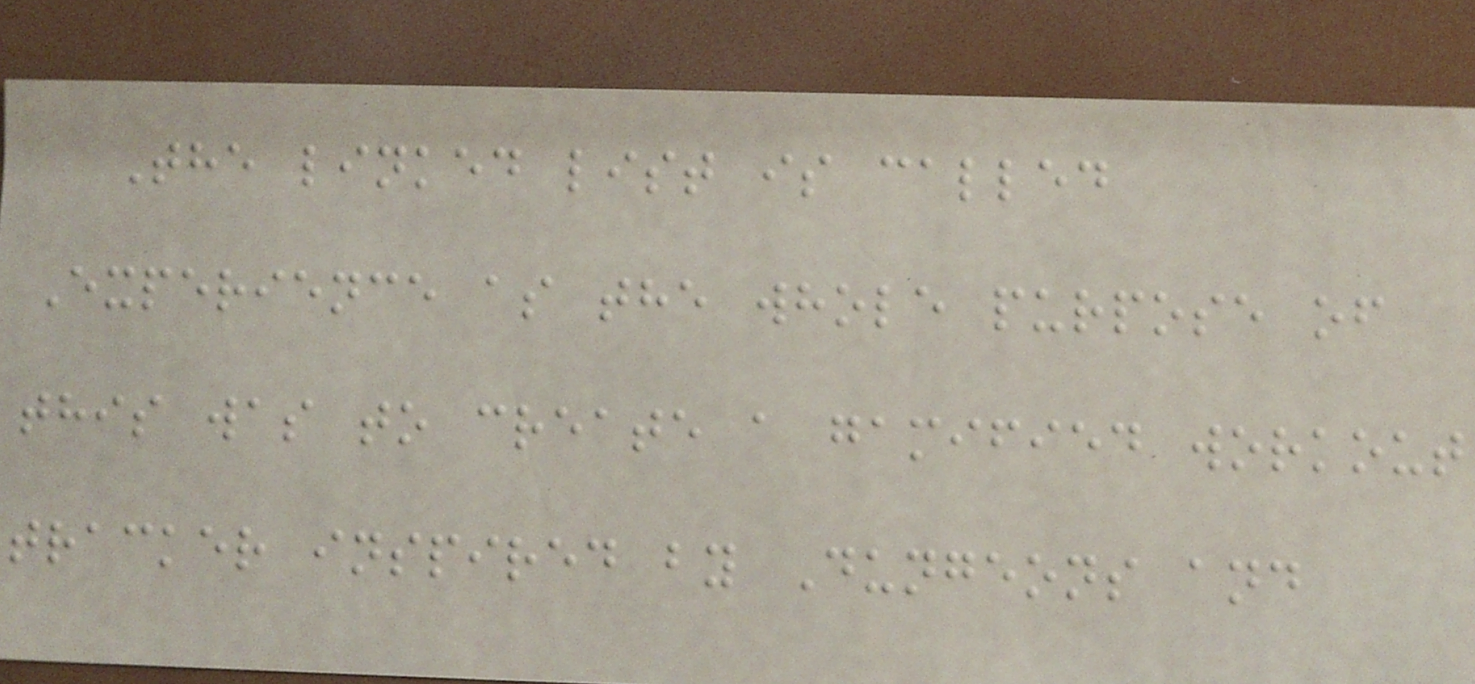The linked list is called
Experience as the whole purpose of
this was to create a gamified workout
tracker inspired by Dungeons and
